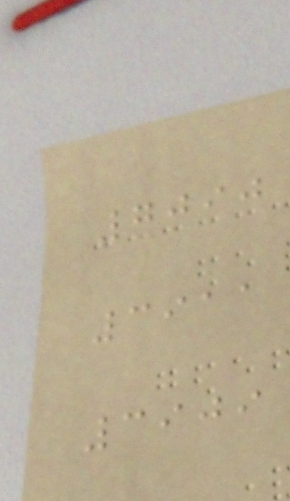7090
3911
3909
